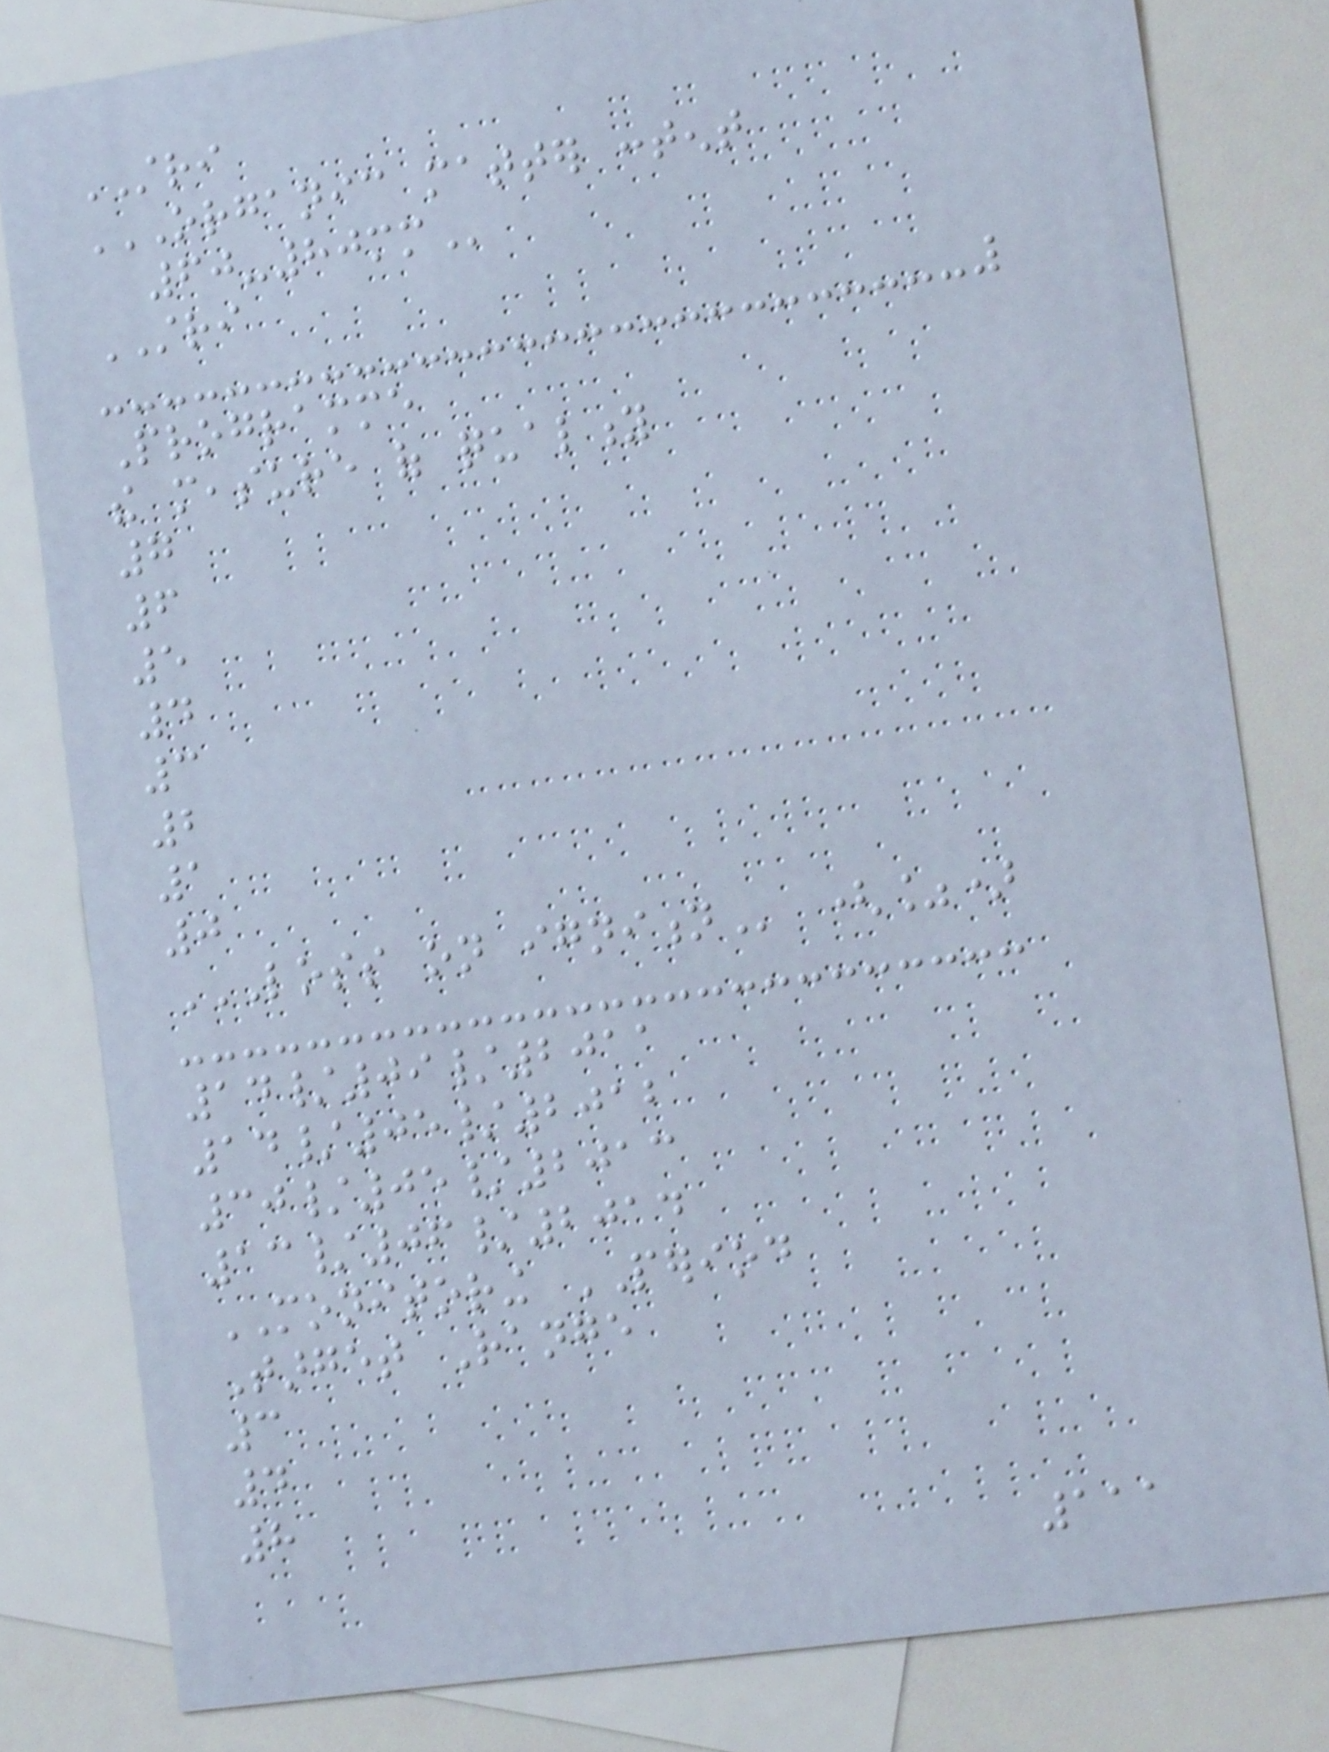STRI
ORGANIC MATTER CONTENT
60-80MM
STRI
Programme
the measure of quality
7
6
5
4
3
2
1
0
LOSS ON IGNITION (%)
14/09/2011
14/05/2012
30/05/2013
13/06/2014
MONITORING PERIOD
Target Range
3
4
8
111
